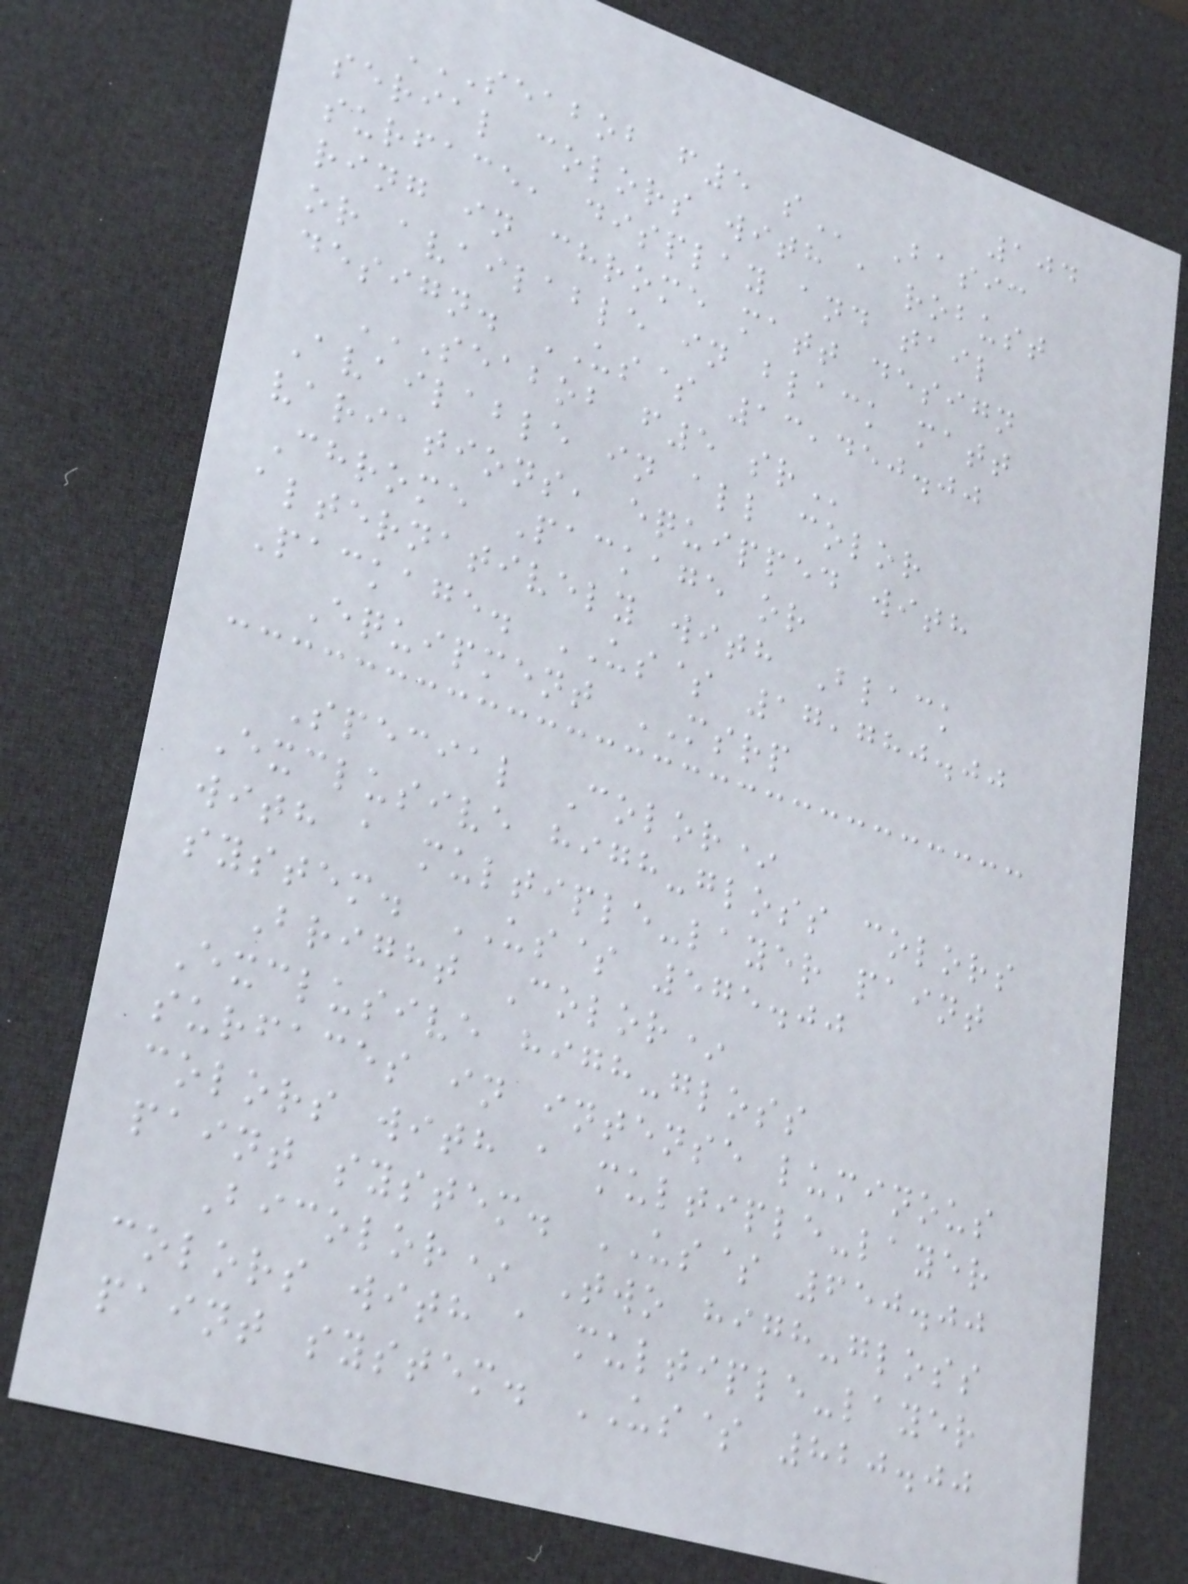104
SEABOB F5 S Basic
serial colors with a robust
surface, display and tail
ring in chrome matt design
or available in black matt
design. US$ 13,450.00
SEABOB F5 SR
Available in all color
variations, equipped with
Chrome Package or
alternatively with Black
Package. US$ 17,780.00
Equipment MSRP
Special Color*
Exclusive high-gloss colors
with a multiple-layer paint
system. US$ 575.00
Bright Color*
Exclusive high-gloss
surfaces in intense luminous
colors with a multiple-layer
paint system. US$ 650.00
Bicolor* Two high-gloss
colors with a multiple-layer
paint system. US$ 820.00
